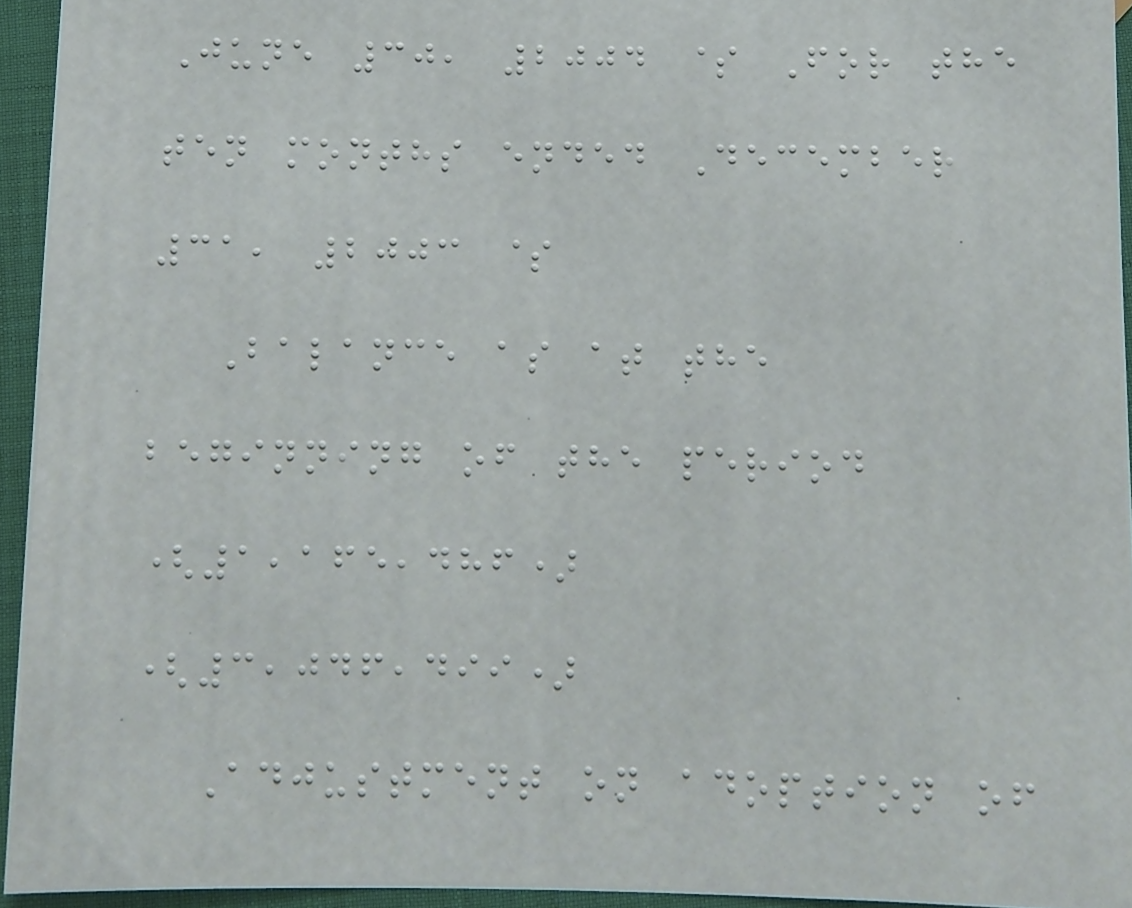June 30, 2004 $ For the
ten months ended December
31, 2003 $
Balance as at the
beginning of the period
(1,165,486)
(3,046,499)
Adjustment on adoption of
